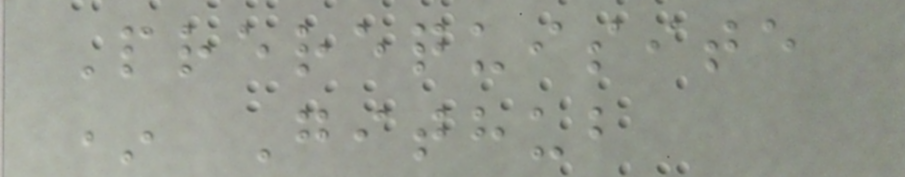Prerequisite
* Github
